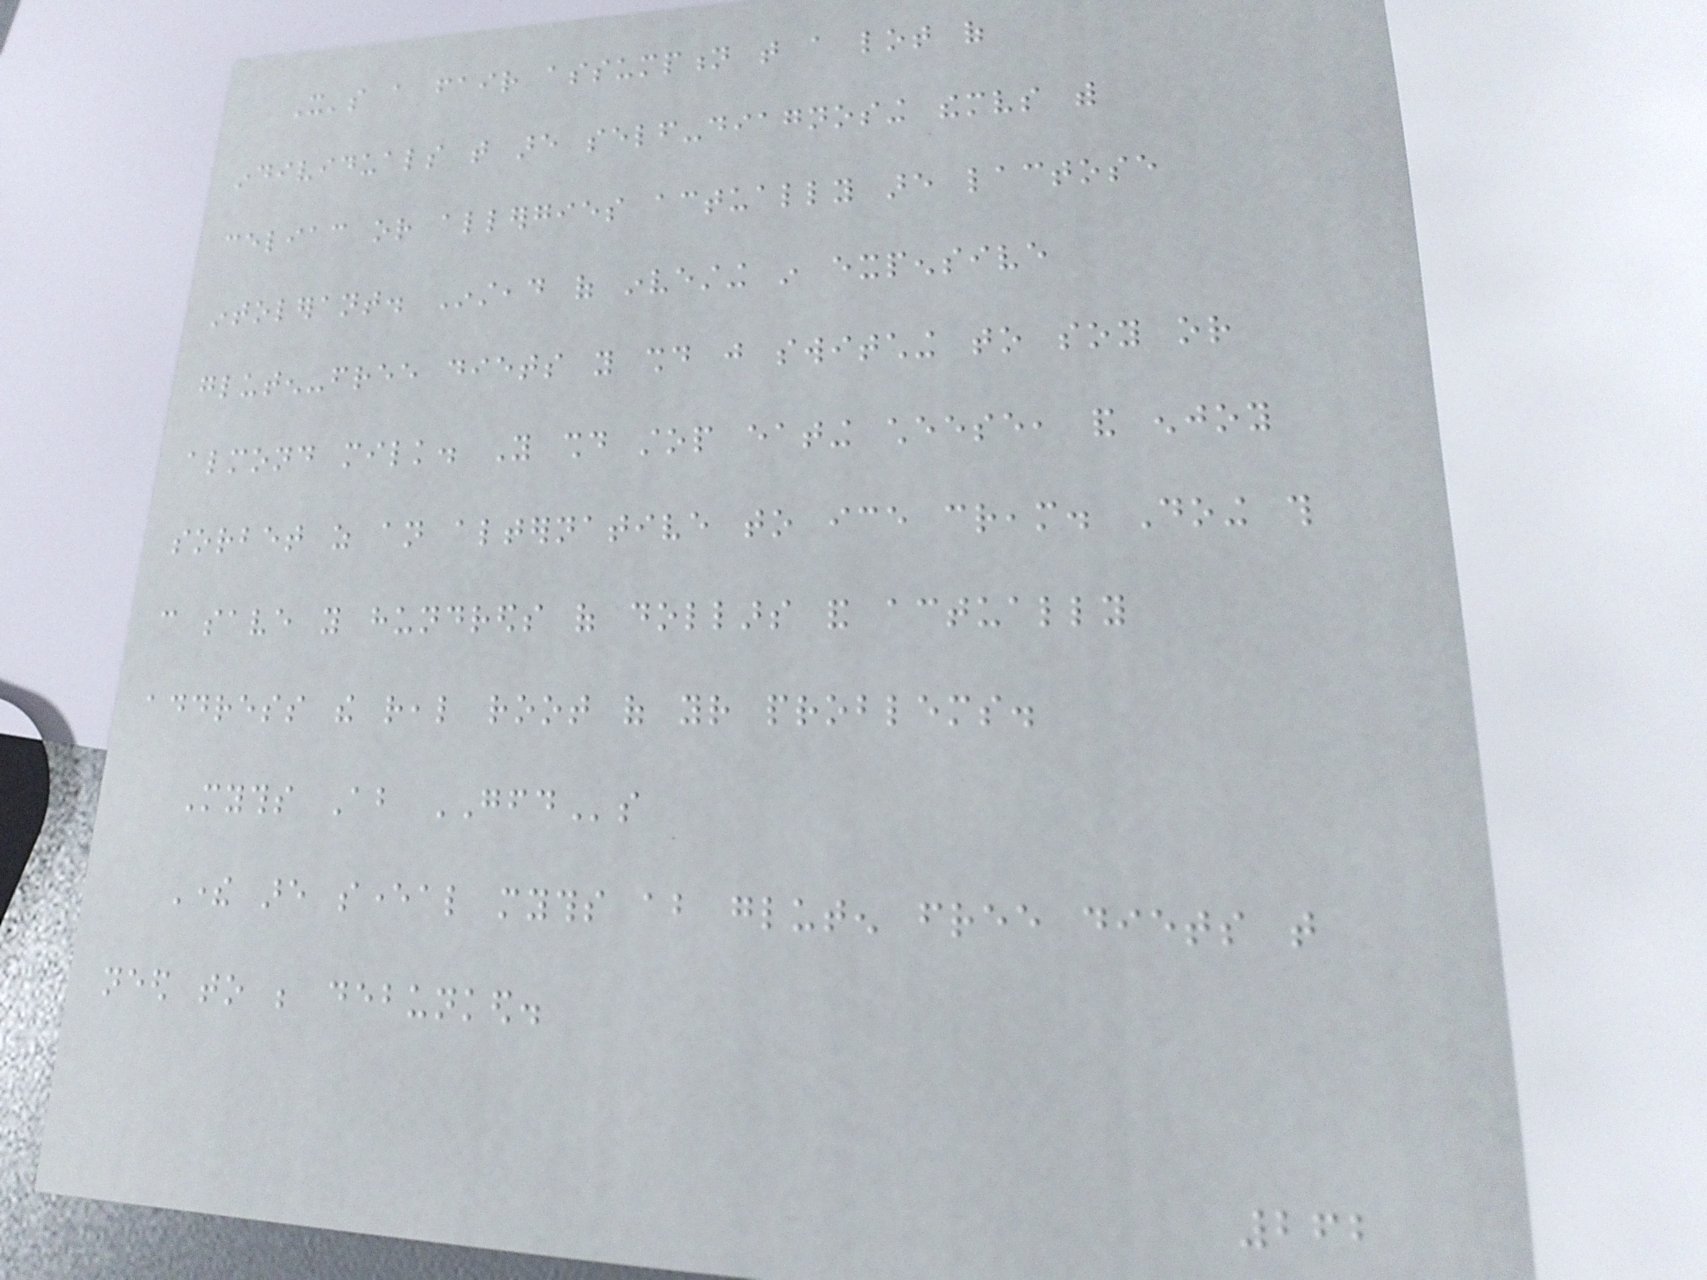It's a fair assumption that a lot of
individuals that are self-diagnosing themselves with
celiac or allergies actually are lactose
intolerant. Instead of investing in expensive
gluten-free diets you should just switching to soy or
almond milk. You should stop eating cheese, and enjoy
sorbet as an alternative to ice cream. Doing this
can save you hundreds of dollars and actually
address the real root of your problems.
Myths About GFDs
There are several myths about gluten free diets that
need to be debunked.
262
